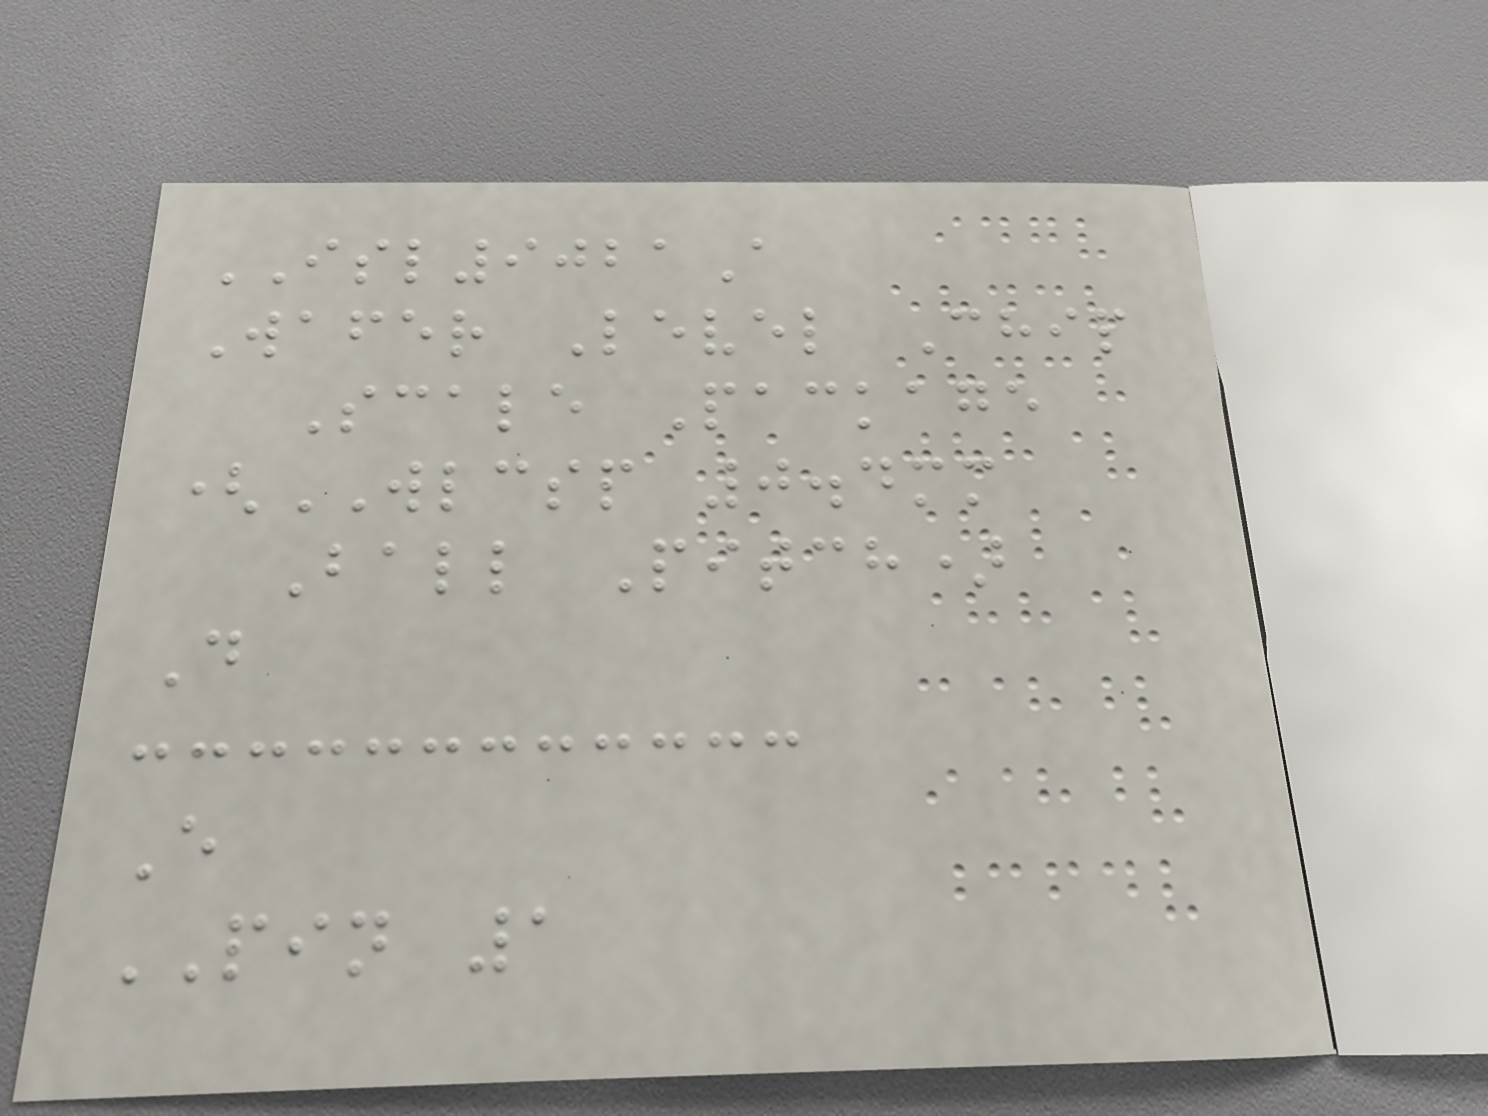ISL9021A
Wafer Level Chip
Scale Package
(WLCSP 0.4mm
Ball Pitch)
D
E
PIN 1
